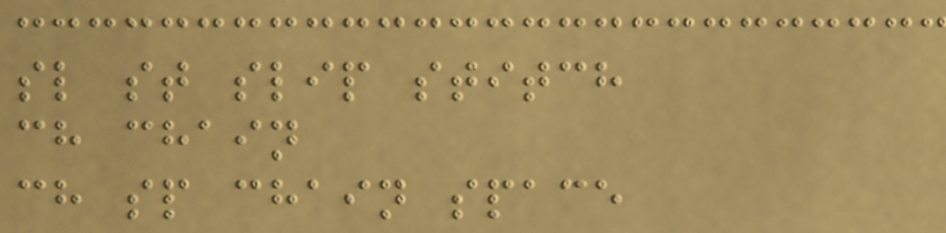sl st slip stitch
ch chain
ch sp chain space
